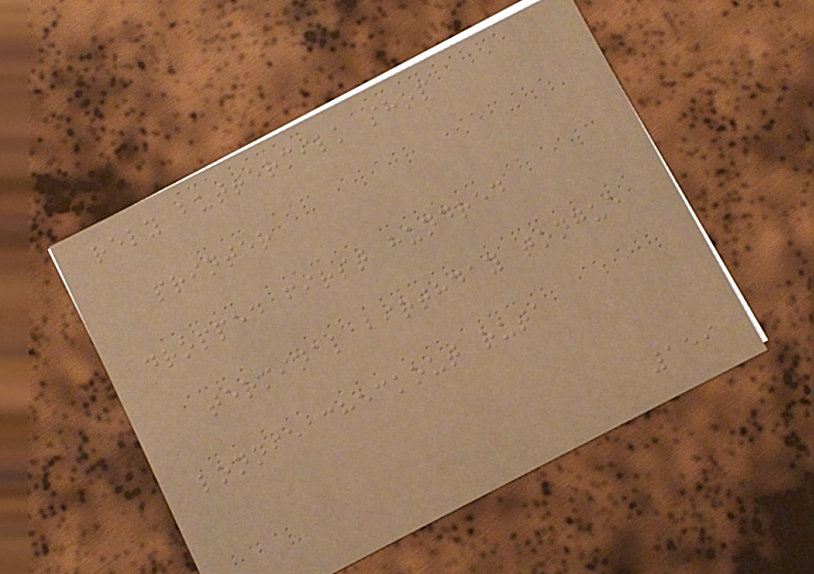rely buttermilk shop
printer
dropped first hundred
terminal birthday tongue
lonnie checkout ruta
159
